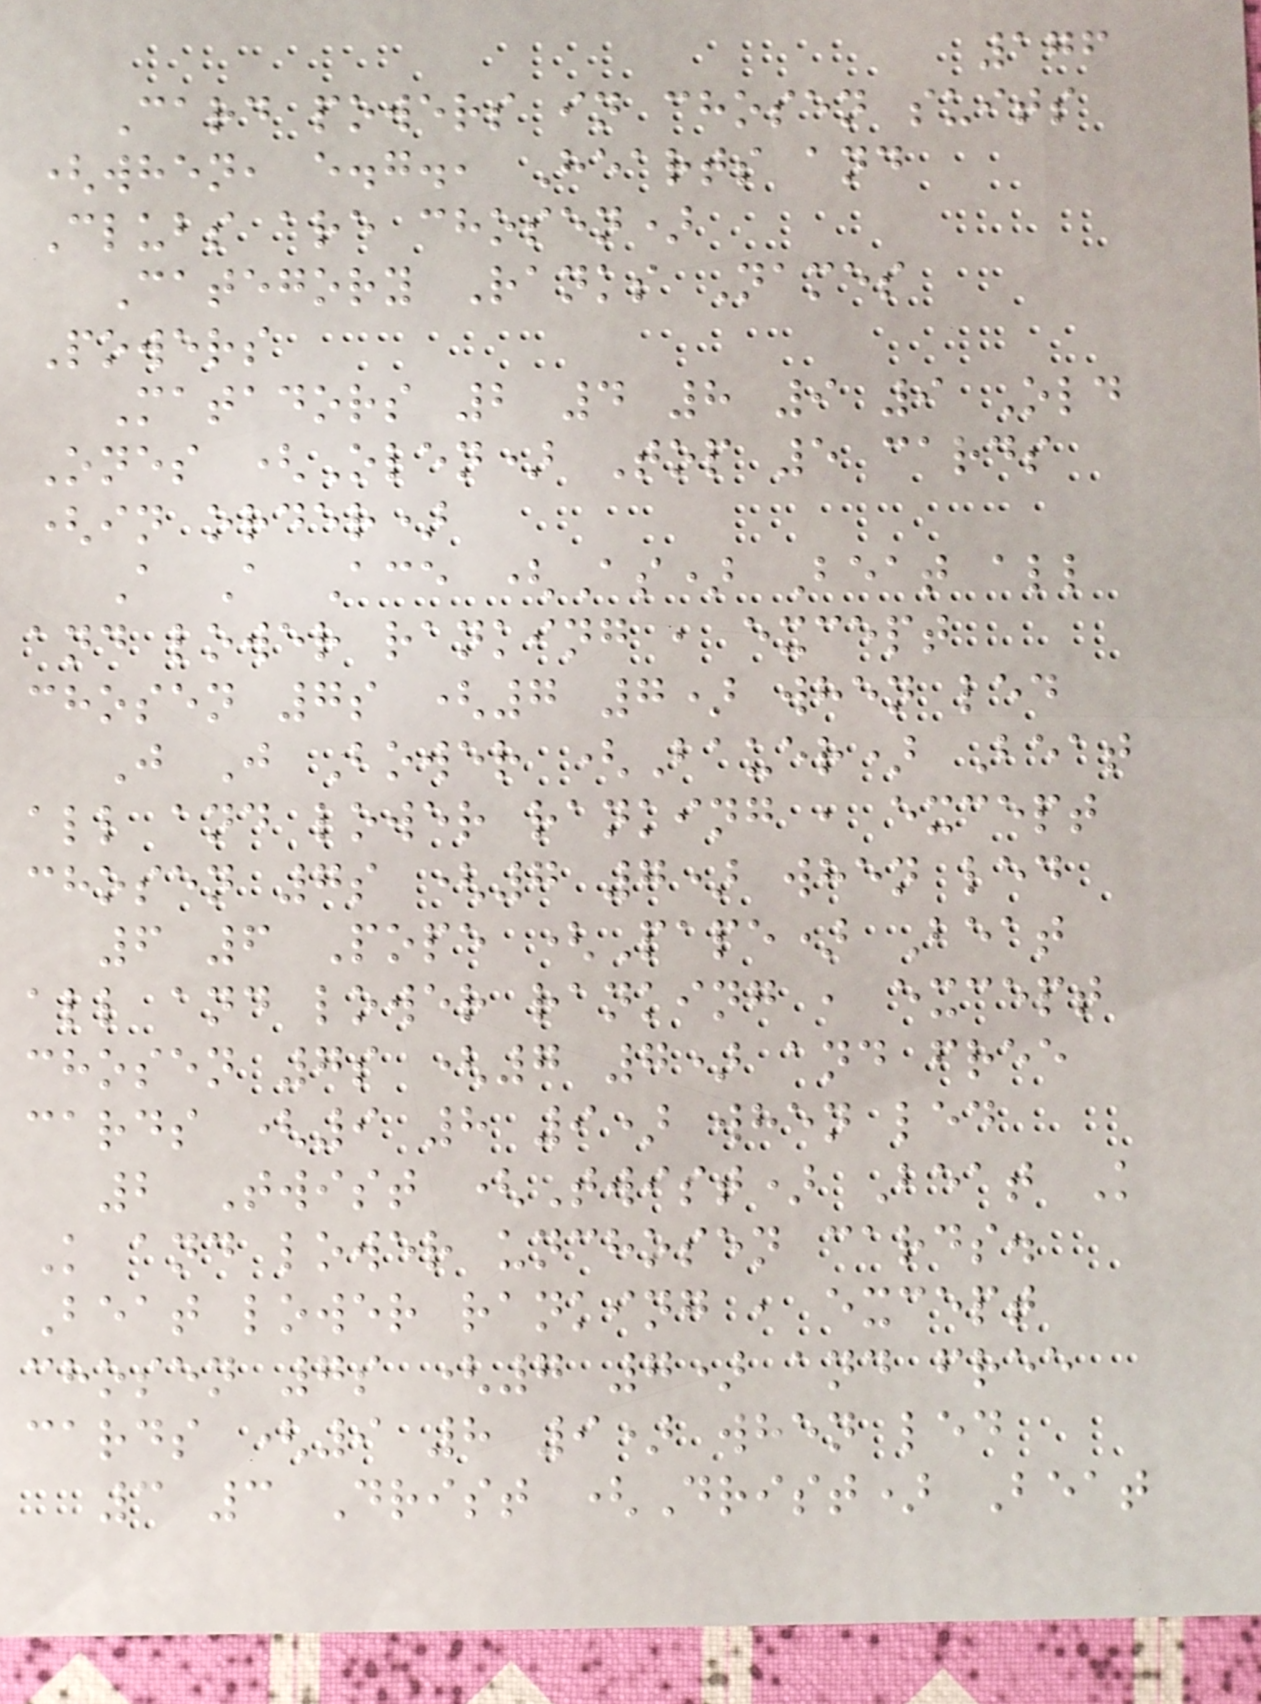176
Card powers in chosen suits
(when, e.g., Hearts and
Clubs are chosen)
Category Ranks Names
Powers
Matadors 2 4 8 9 9 Old
Ones (Olen) Top 5 cards
(in order)
A A Ace (As) Beat all
and lower ranking , except
chosen 7s (7 7) when led
J J Bower (Bauer) Beat
all and lower ranking , except
chosen 7s (7 7) when led
6 6 Pope (Pape) Beat
all and lower ranking , except
chosen 7s (7 7) and free
cards (9 8 9) when led
2 Twist (Twist) Beat K
K and lower unchosen cards.
Beat lower ranking , except
chosen 7s (7 7) and free
cards (9 8 9) when led
3 3 Drist (Drist) Beat
